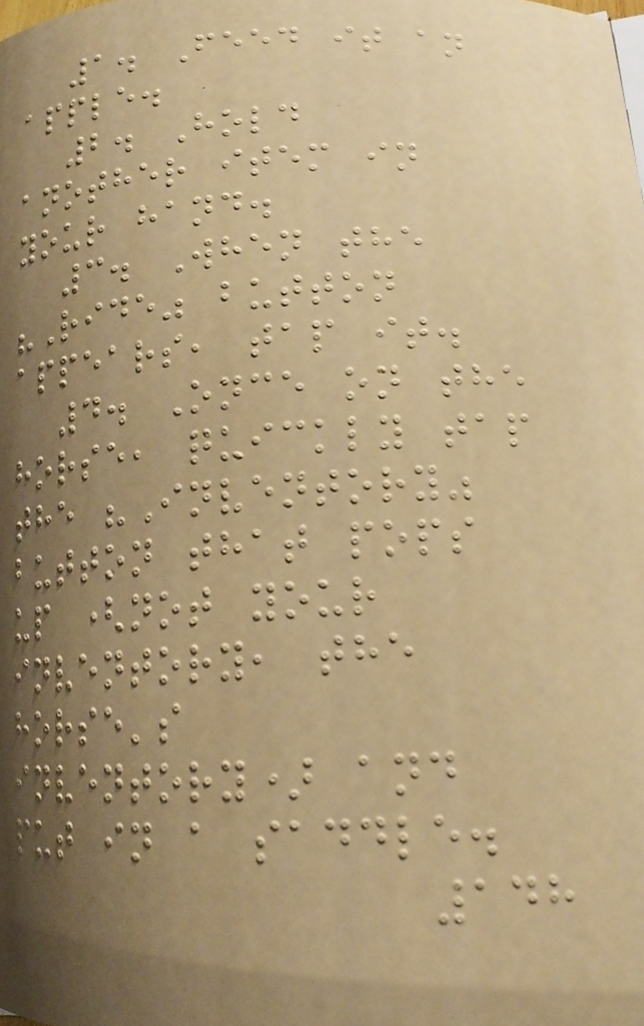1. Feed it an
apple.
2. Hold
another item in
your hand.
3. When the
"Ride" button
appears, tap it.
4. Once on the
horse, quickly tap
the "Inventory"
button that pops
up (not your
inventory, the
horse's
inventory) and
put in a saddle.
148
